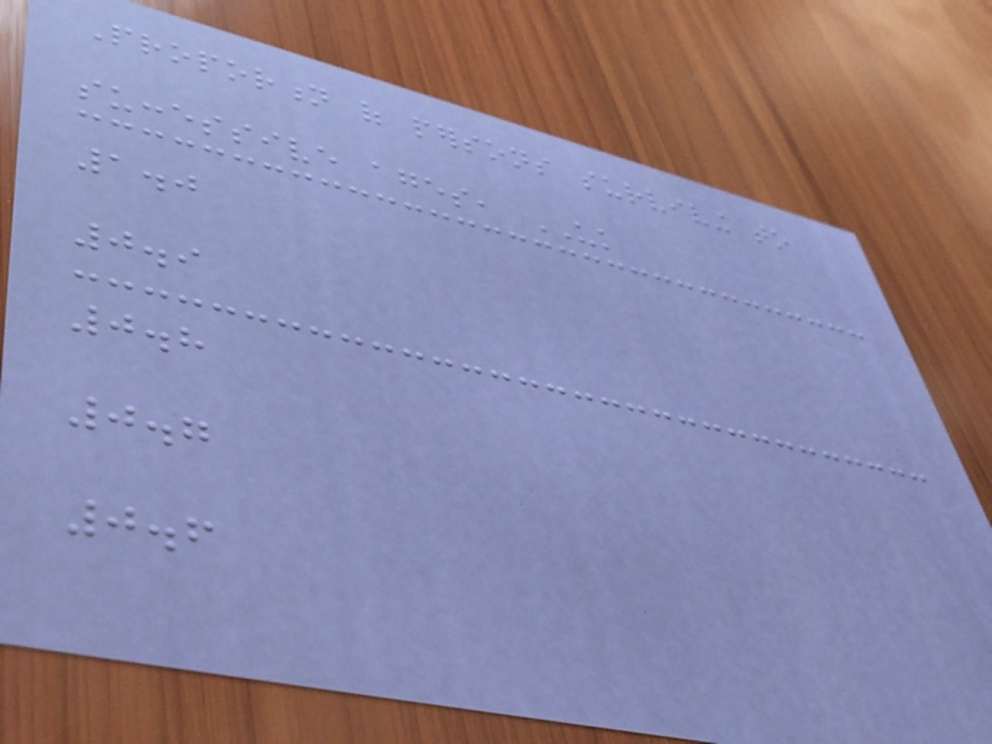Proportion of persons surviving to
successive ages, UK
1.0
0.9
0.8
0.7
0.6
